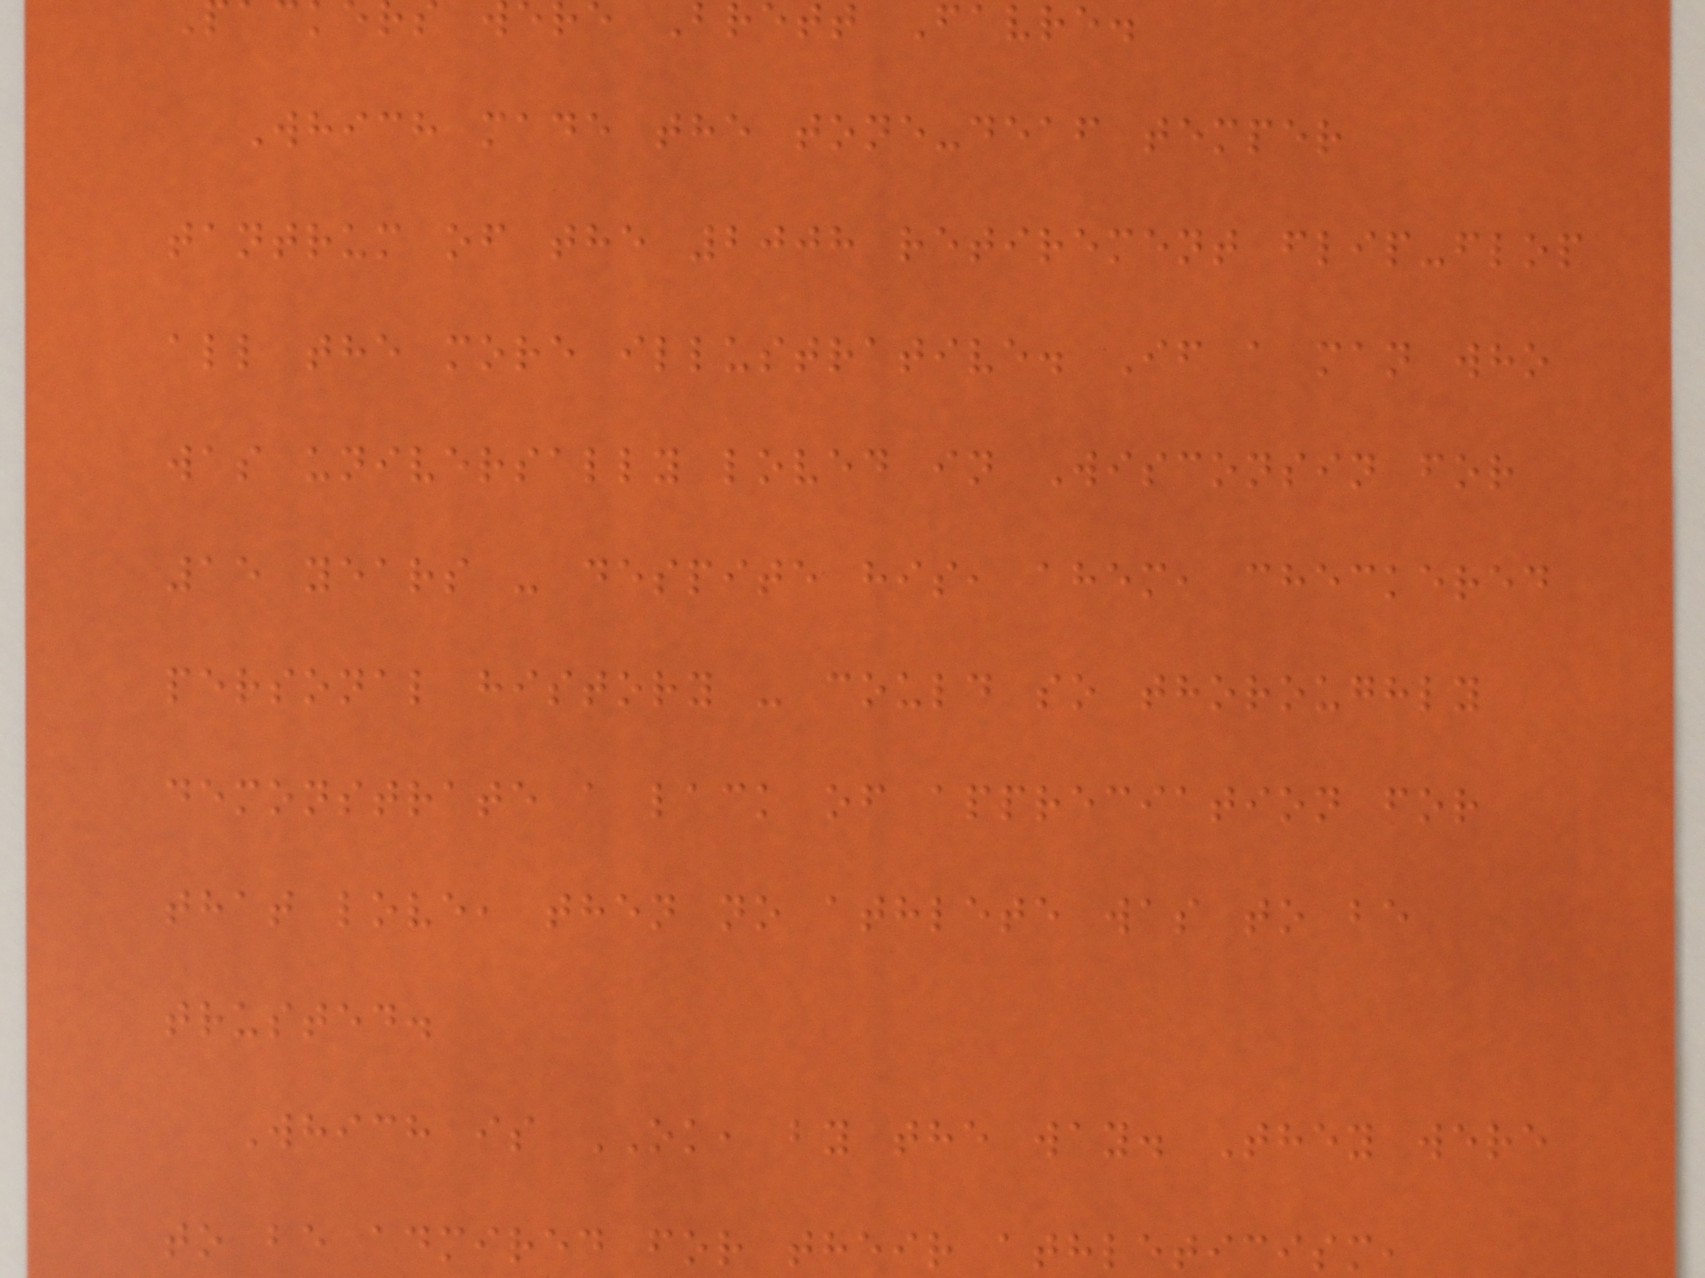Brett Favre.
Which made the tone-deaf temper
tantrum of the 2008 retirement flip-flop
all the more illustrative. If a man who
was universally loved in Wisconsin for
15 years - despite his, ahem, checkered
personal history - could so thoroughly
demonstrate a lack of appreciation for
that love, then no athlete was to be
trusted.
Which is OK, by the way. They were
to be admired for their athleticism,
